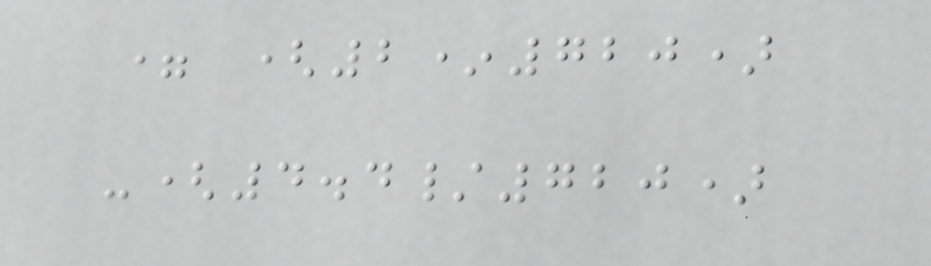= (2*720)
-(4.4/720)
